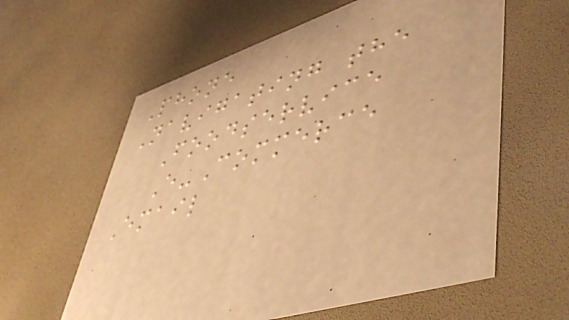Phone
Navigating the
Foodservice
E-Commerce
Email
